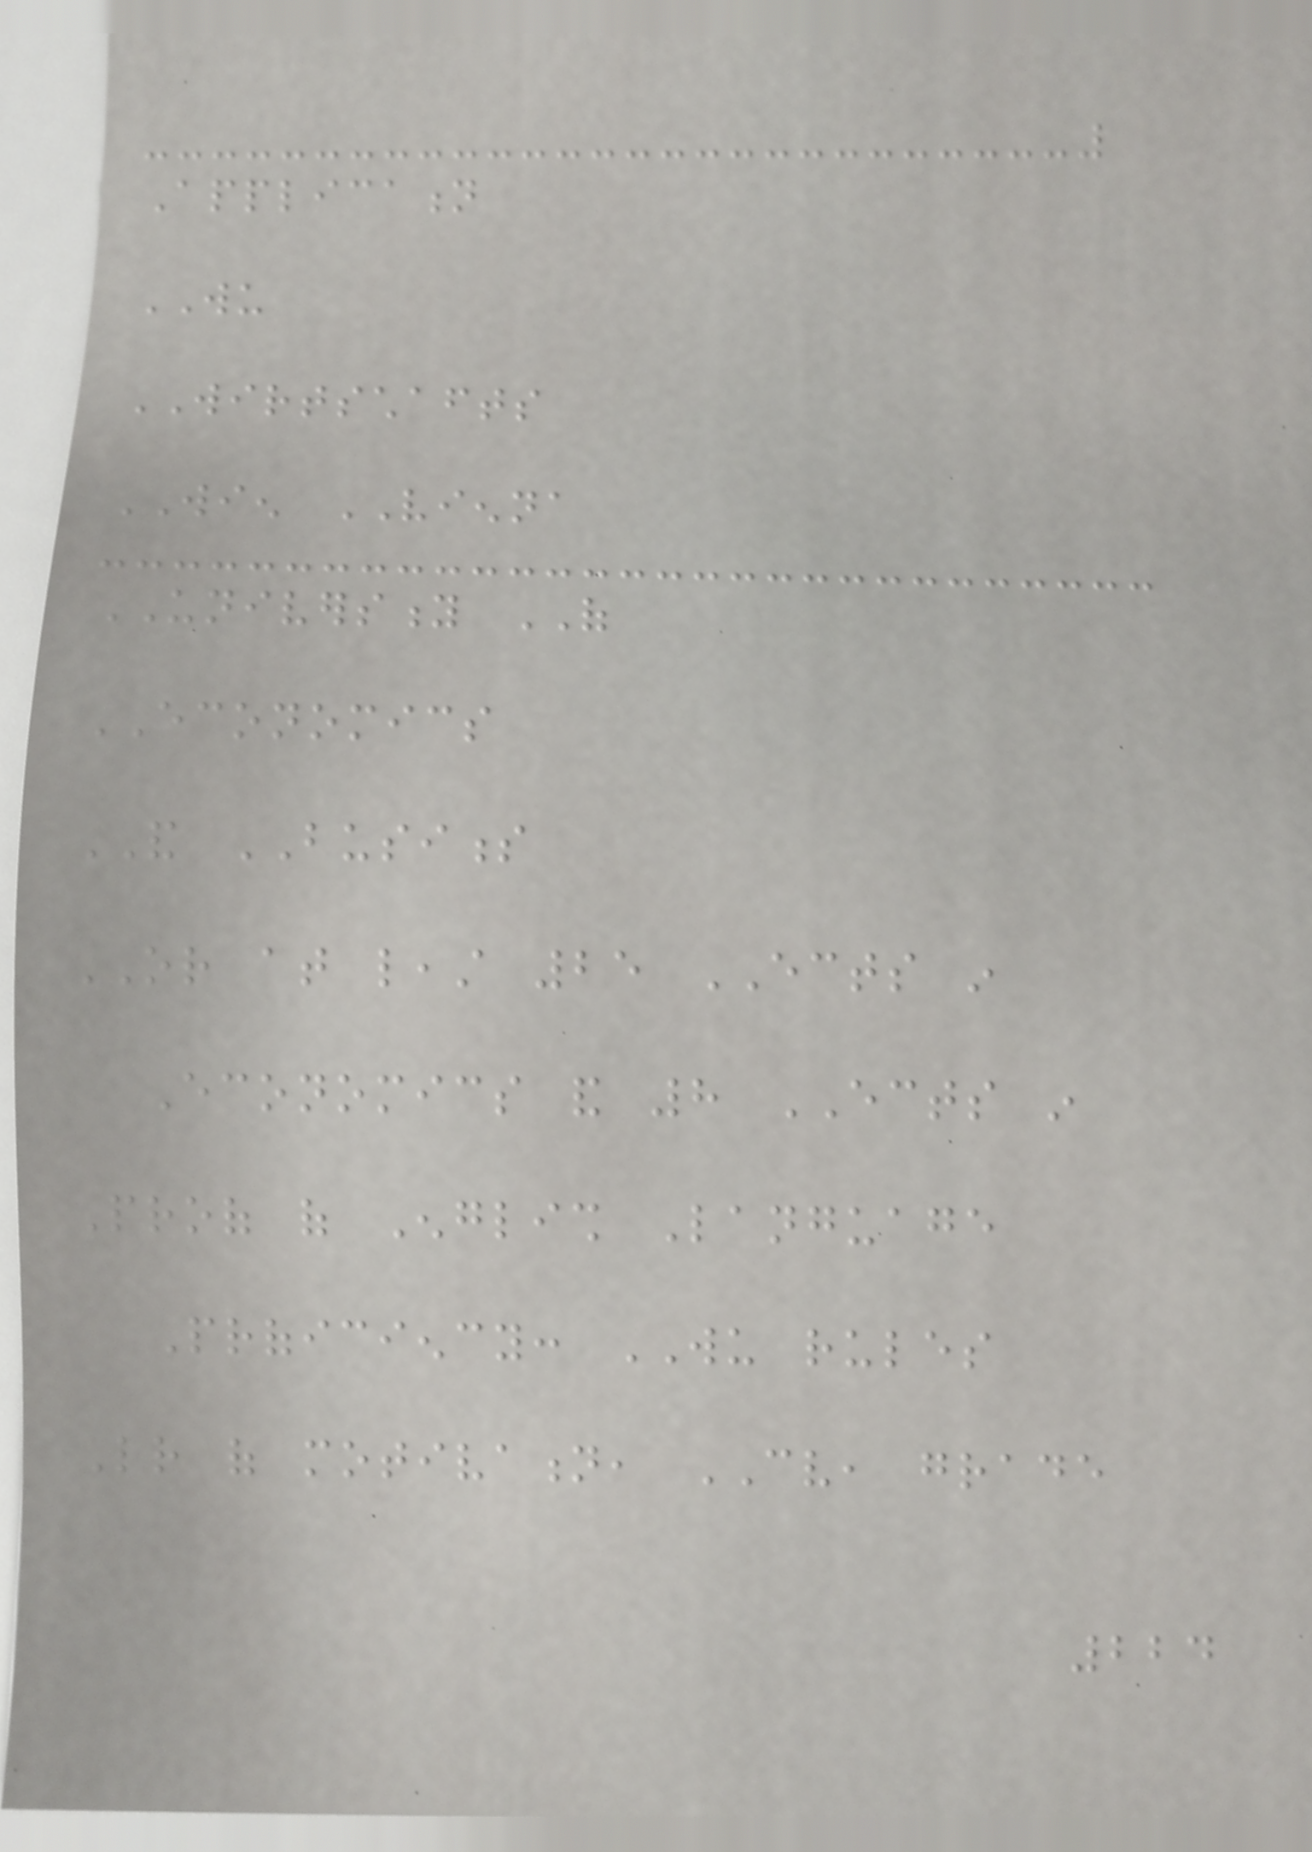Application
WU
WIRTSCHAFTS
WIEN VIENNA
UNIVERSITY OF
ECONOMICS
AND BUSINESS
OR at least 25 ECTS in
Economics and 8 ECTS in
Proof of English Language
Proficiency: WU rules
Letter of motivation, CV, grade
224
